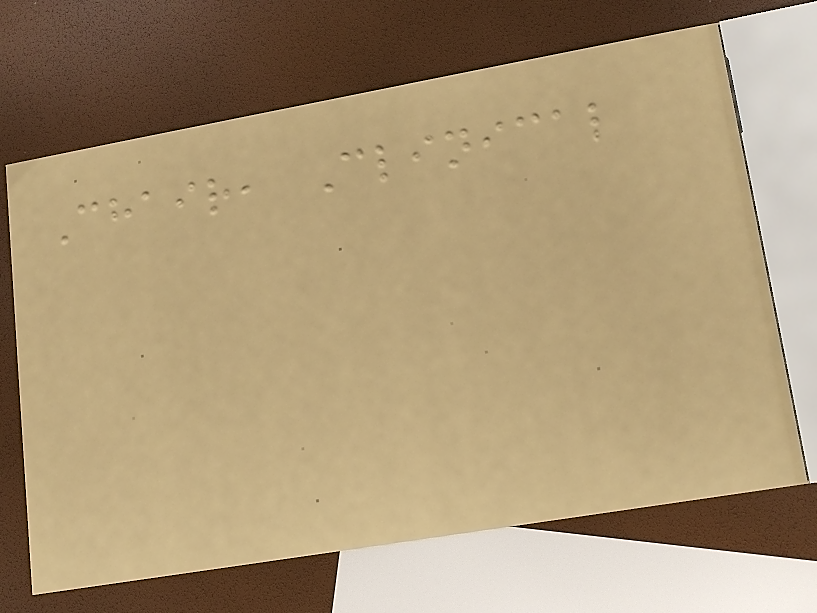Chair, Clinical
